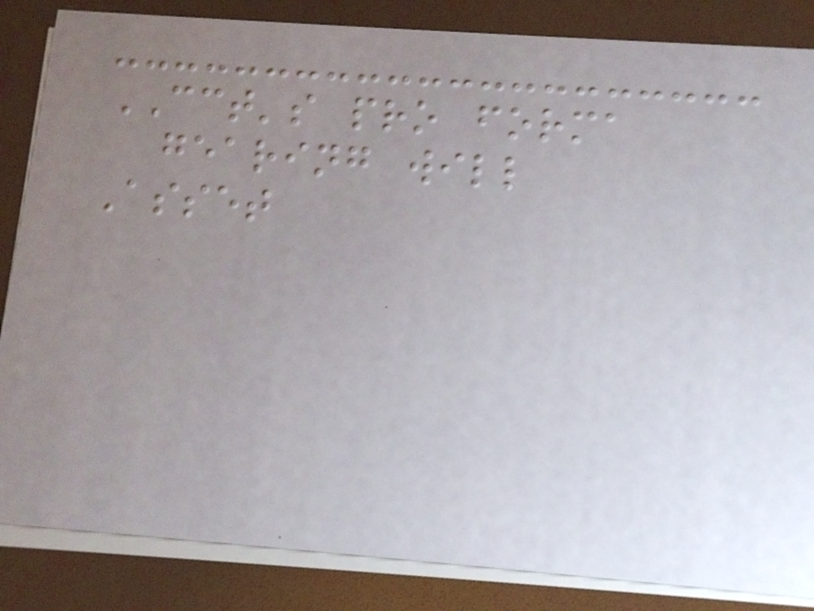CCT's pro forma
gearing will
Asset
